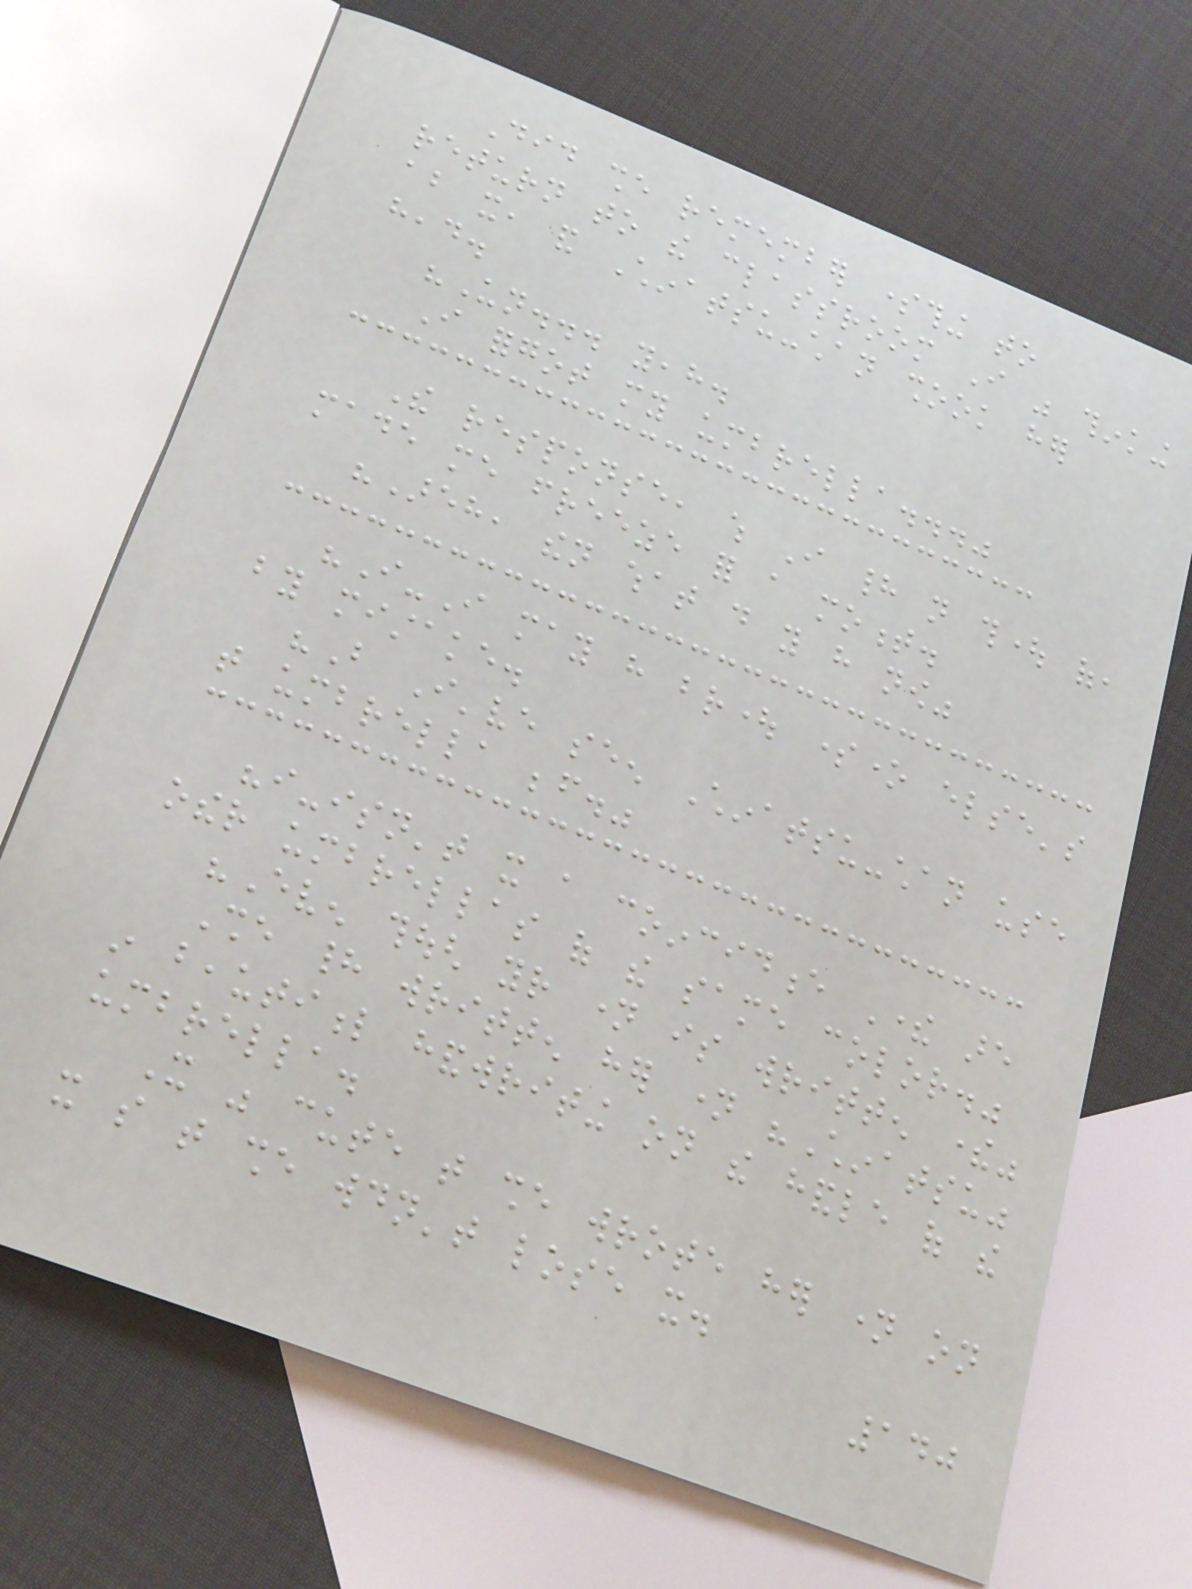Did she remember something to
return to the classroom I was thinking
about it, and Chinatsu-chan shook her
head.
"Un... yeah.
I forgot my umbrella..."
The response, which I had not thought of,
made me freeze for a moment.
"Areh, then what do you have now"
"I-I may have brought someone else's
by mistake.
"But I've seen Chinatsu-chan use
that umbrella before."
"i-isn't it a coincidence There are
other umbrellas of the same color."
"Even though your name is written there"
She had written her name "Chinatsu"
in beautiful handwriting on the handle of the
umbrella.
It was cute that she wrote her name on
it so that she wouldn't lose it.
140
